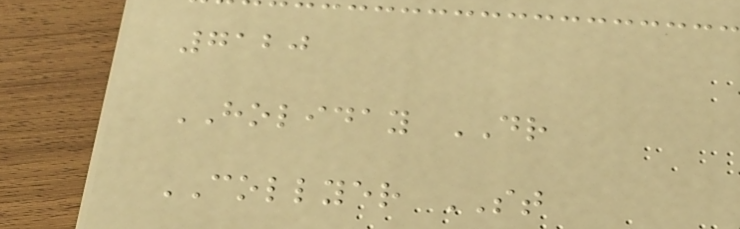7120
HOLIDAY DR
COLLYER ST
